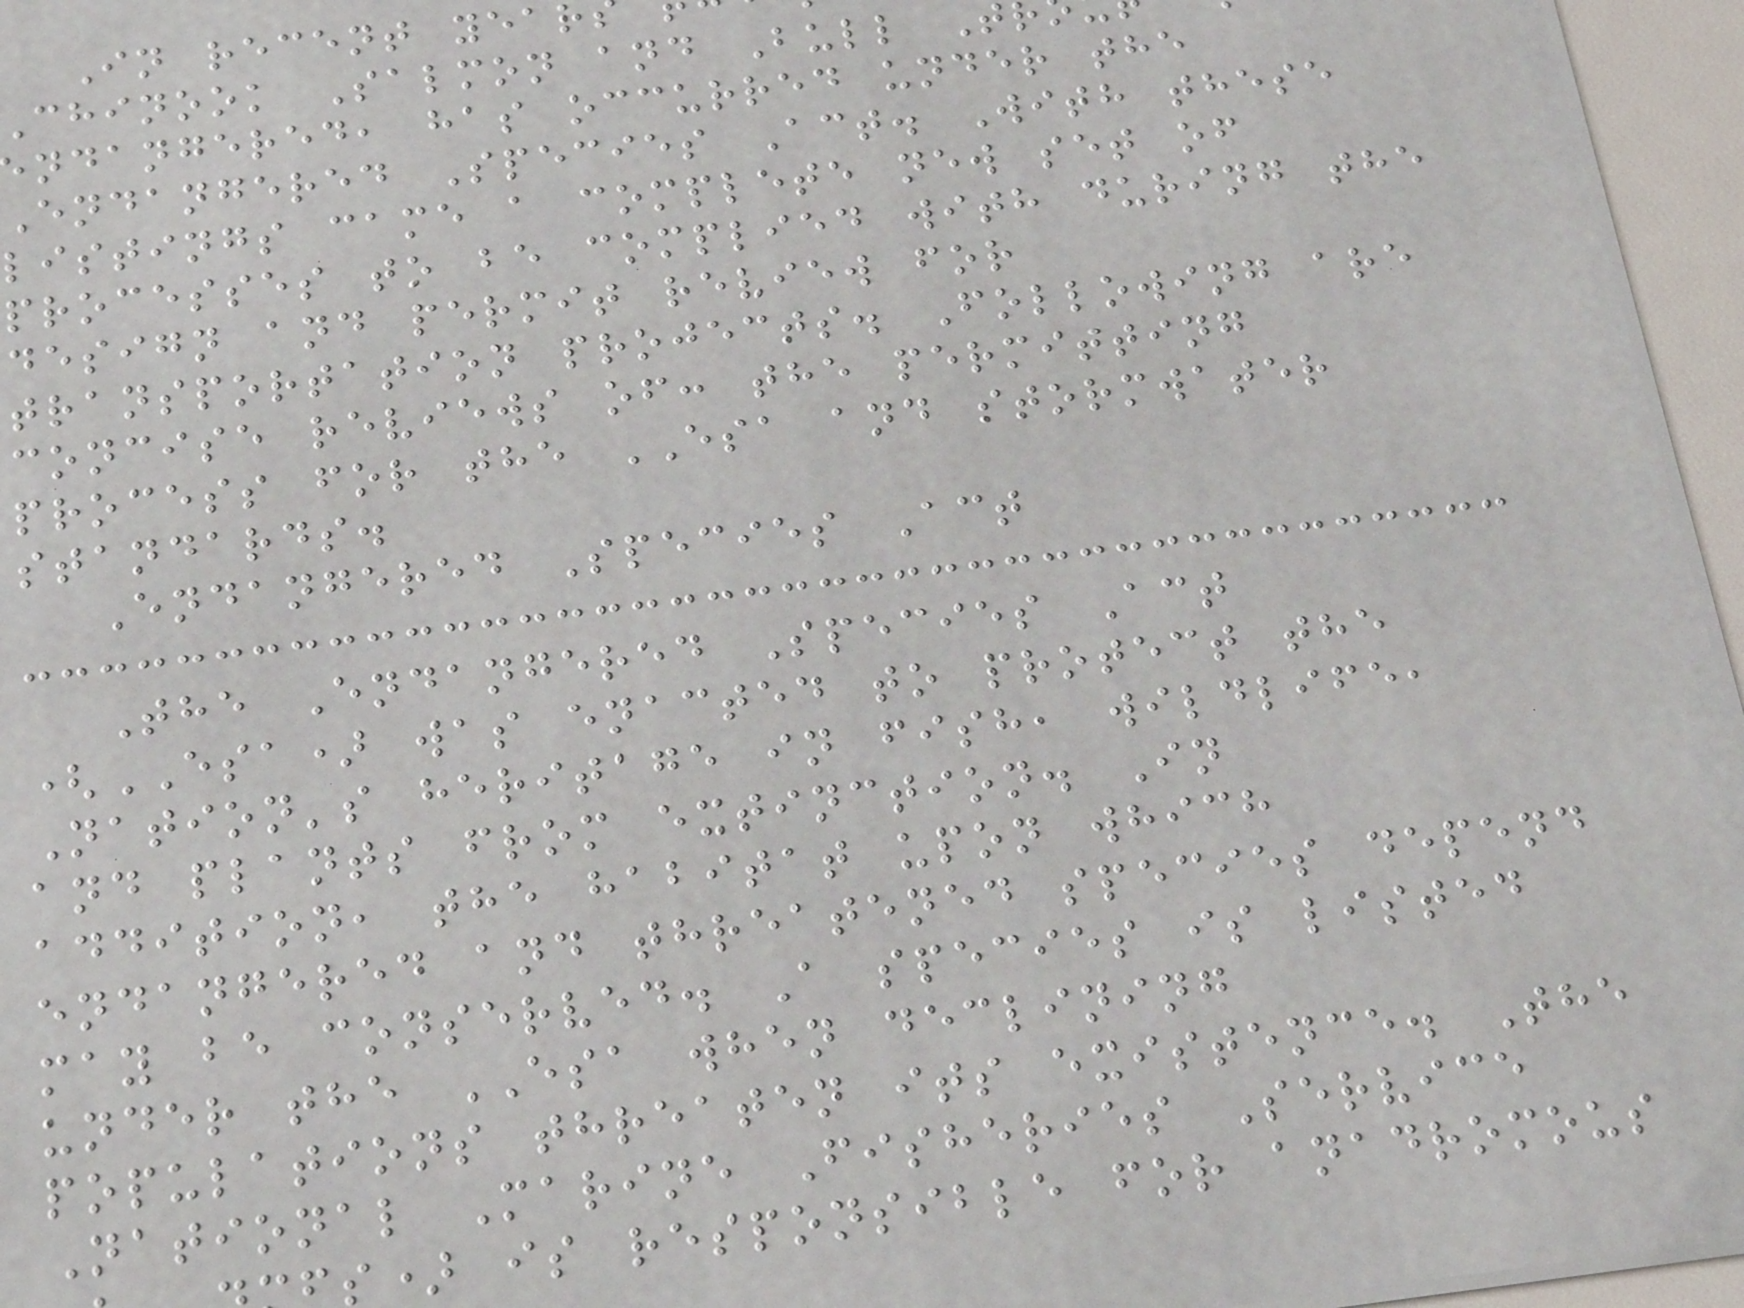In recent year
chinook Salmon and Bull T
ndangered, has occurred under the
Endangered Species Act. With these
listings came a complete new set of
processes to be complied with during the
design and permit review for
transportation projects. Following are
concise reviews of: the permitting
process for the ESA and stormwater
standards.
Endangered Species Act
The Endangered Species Act
(ESA) was enacted to protect the
Nation's heritage in fish, wildlife,
and plants from extinction. In
addition, the habitat upon which
endangered and threatened species depend
may be conserved. A species is listed
under the ESA when declining
populations threaten its existence. The
National Marine Fisheries Service
s) is responsible for anadromous
